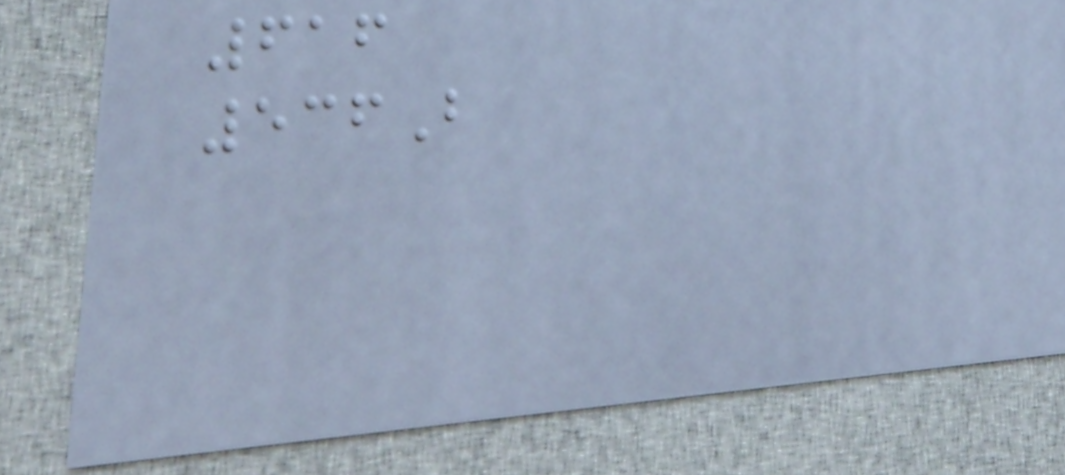616
536B
